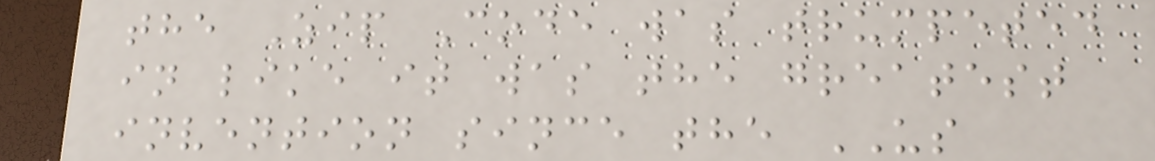the Zip Code was trumpeted
in like it was the greatest
invention since the US
